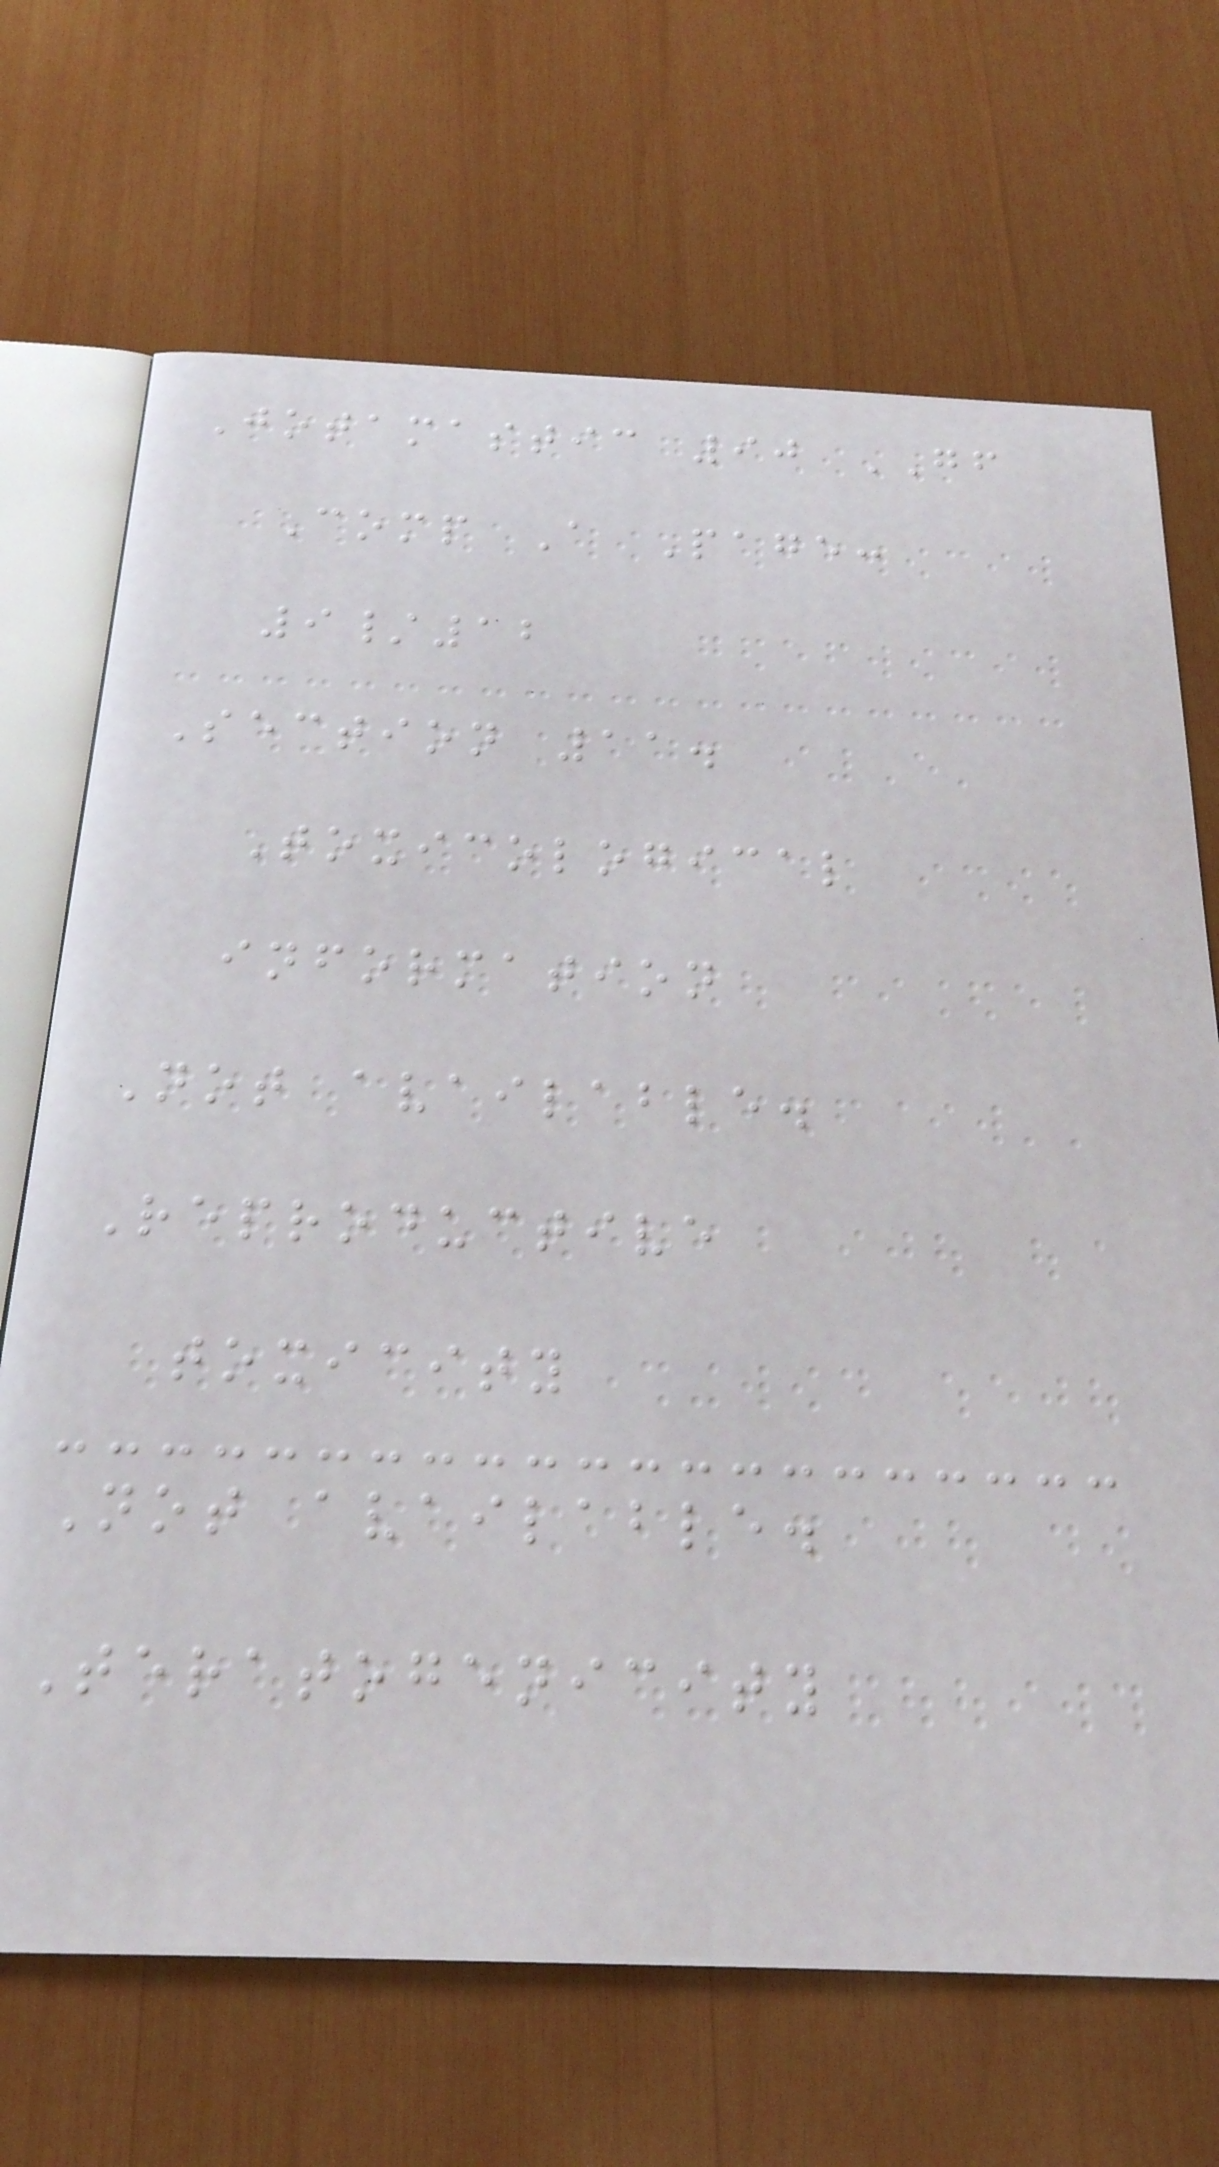Jotamastic 90 GF
Comp A Page:
9/12
Section 11.
Toxicological
information
Not available.
Reproductive
toxicity
Not available.
Teratogenicity
